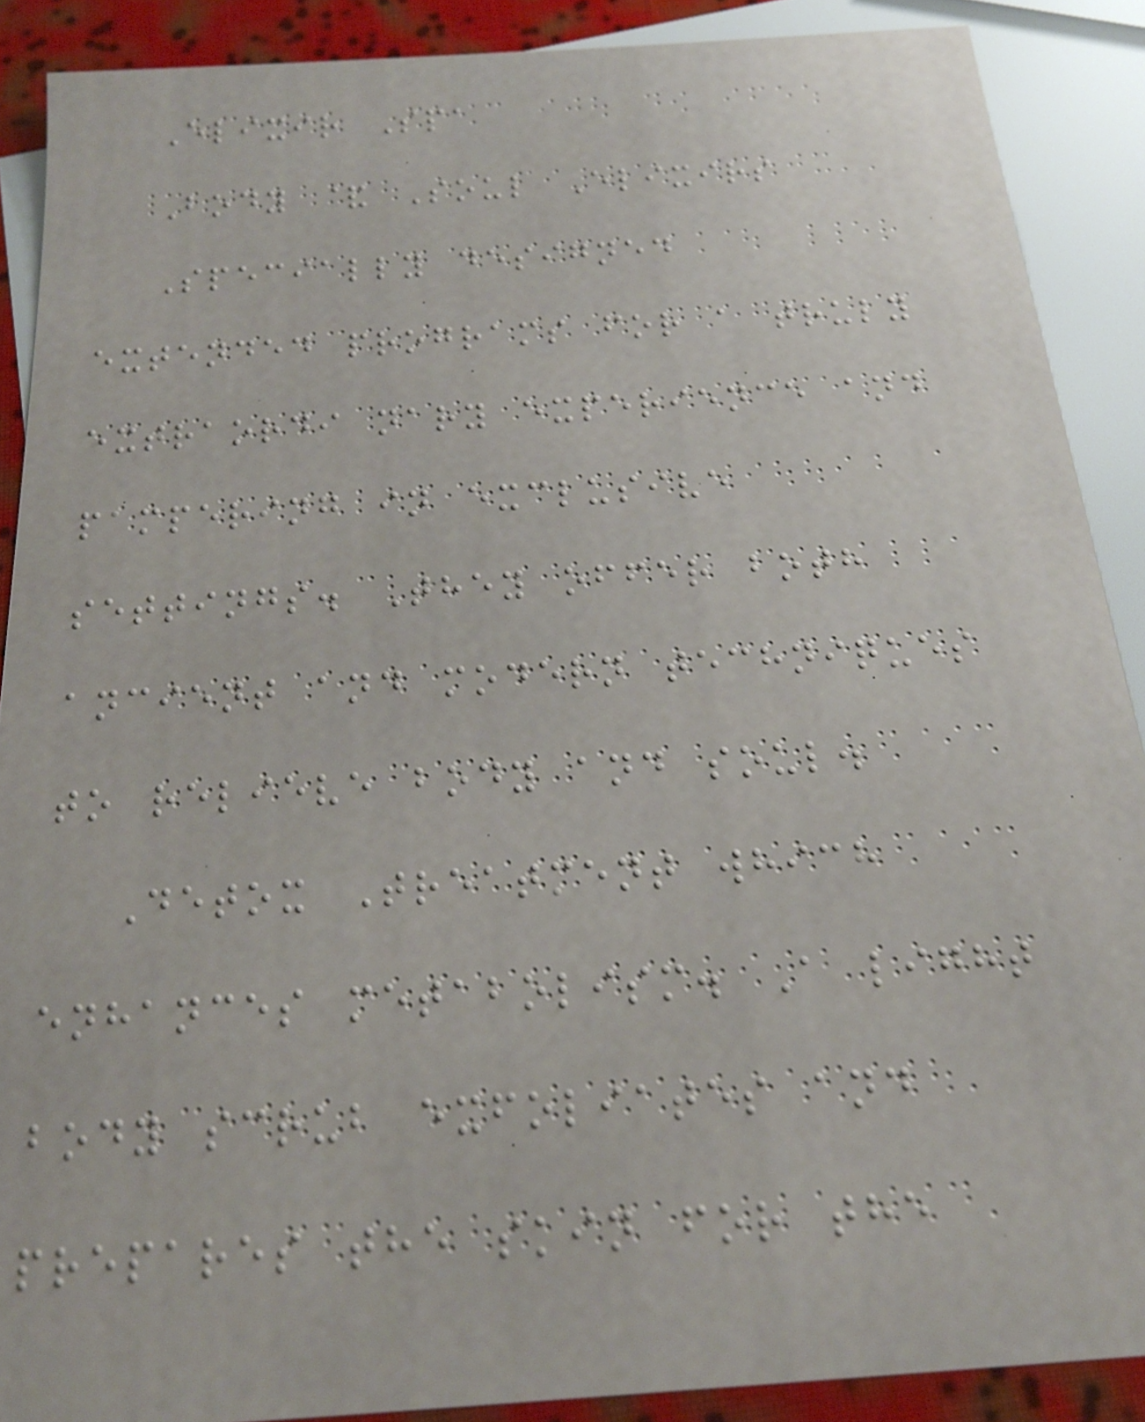Elixir Spa
Body & Soul Elixirs
Specially designed
extended programs for a truly
extraordi nary experience and
pampering in exclusive
settings. They offer both
ancient and modern techniques
to relieve body and soul.
Detox Treatment which
enhances metabolism. A light
body scrub exfoliates and
prepares the skin for the
